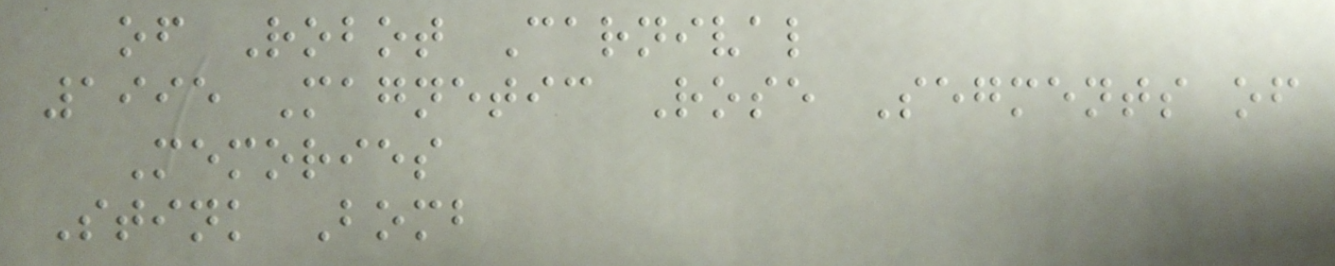of Robot Carnival
1995 Magnetic Rose Segments of
Memories
Stink Bomb
